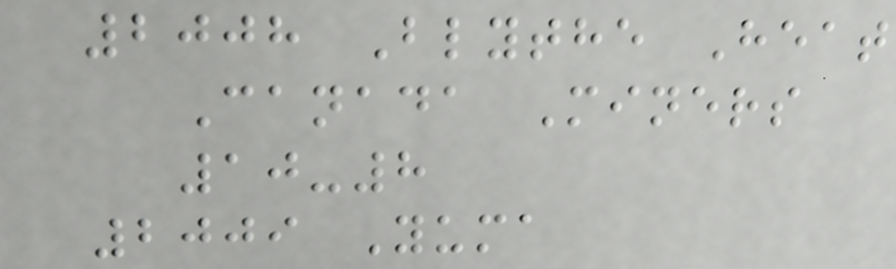2008 Blythe Heat
Canada Miners
10-8
2009 Yuma
